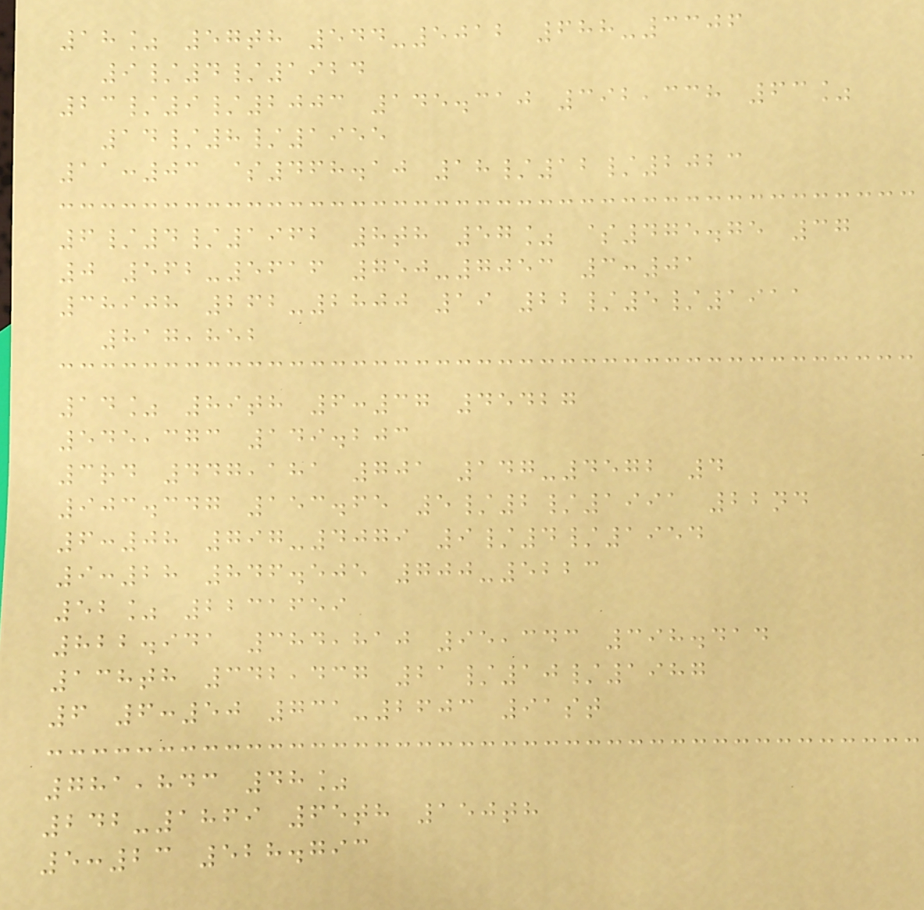18% 57th 544-5012 688-3306
9/4/1924
23/9/2003 145.310 392,338 63%
14/8/1955
11:03 $468.10 18/12/2023
6/4/1962 8th 57% $475.75 37
0 562-5616 750-7053 3:01
38908 262-2800 19 22/5/1911
817,852
14% 89th 6:37 45427
545,373 149.203
3rd 447,181 701 147-4572 4
903.347 153.65 5/2/1991 22nd
6:08 797-4079 9/4/1954
9:28 846.505 700-5223
52% 2231659
822.941 384,810 95,343 398.414
138th 342,437 21/10/1987
6 6:50 731-2603 91st
781,843 48%
242-1869 65th 150th
5:23 528.793
